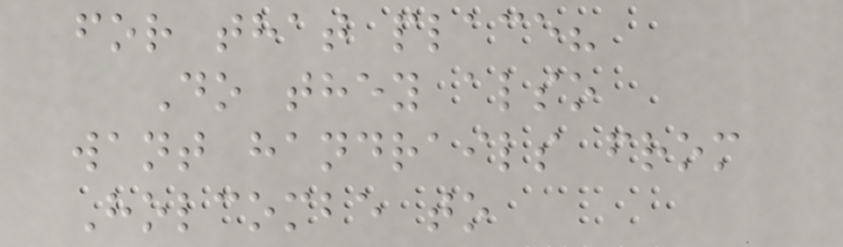for that place?
Do they also
want handrails from
Holcombe to
